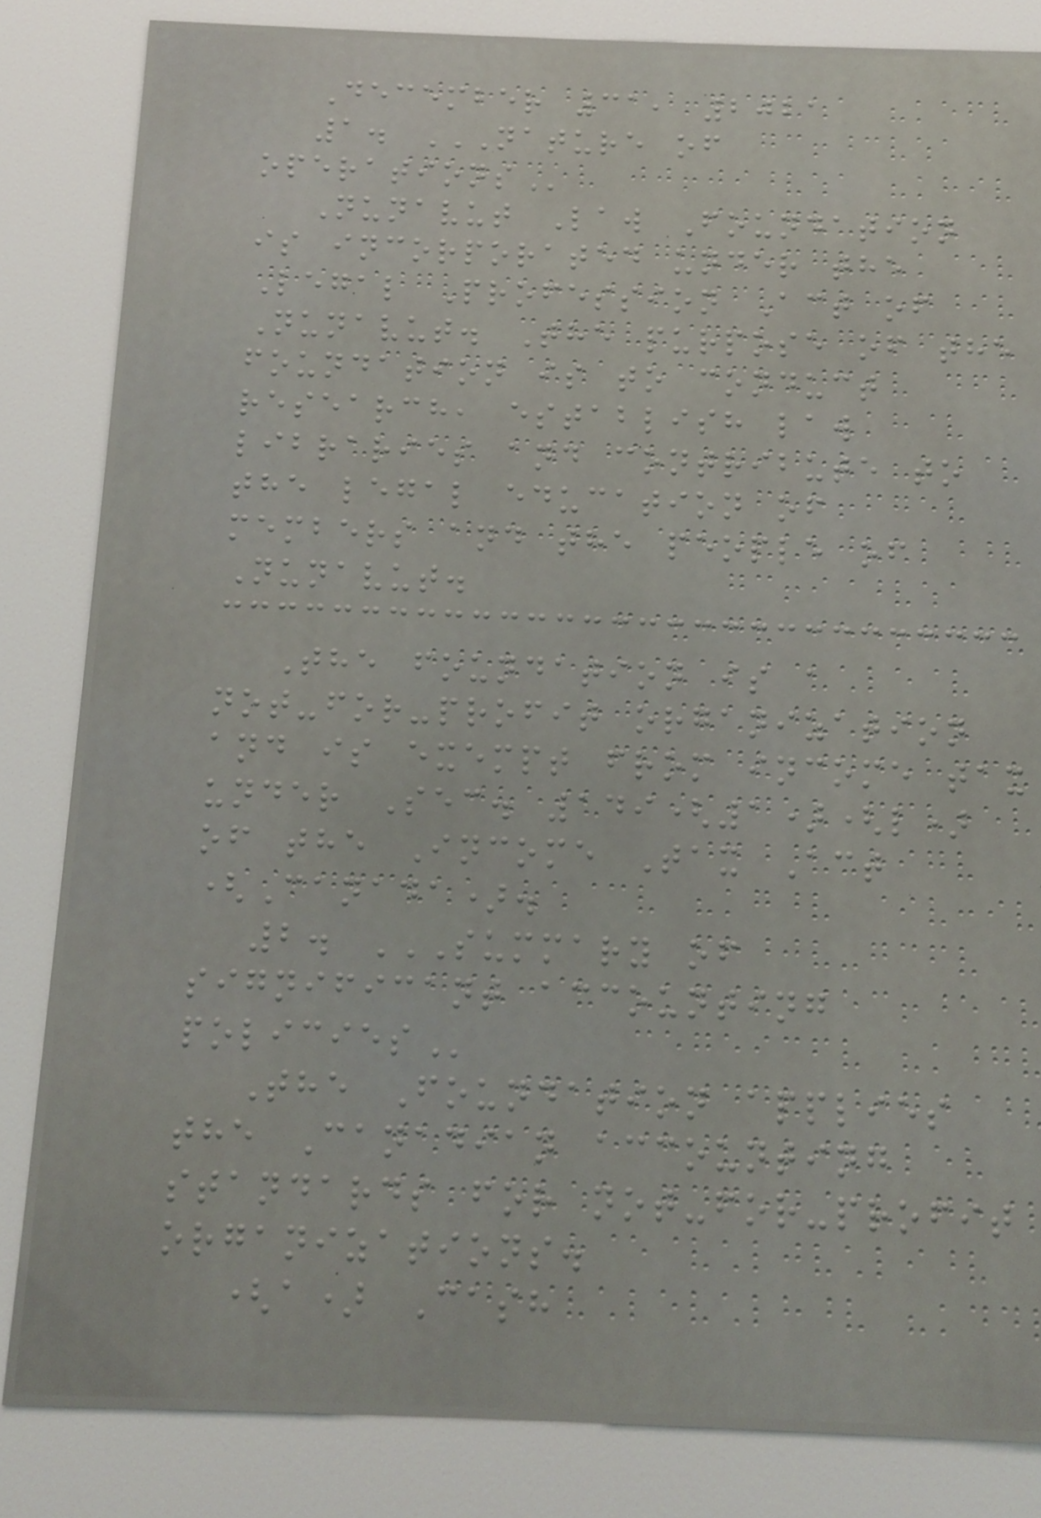December 31, 2021
1. NATURE OF
OPERATIONS
Nunavut Law Foundation
is incorporated under the
Legal Profession Act of
Nunavut. The purpose of the
foundation is to conduct
research, establish law
libraries and contribute to
the legal education of
members and the people of
Nunavut.
The foundation is a
not-for-profit organization
and is exempt from income tax
under Sec. 149(1)(l)
of the Income Tax Act
(Canada).
2. SUMMARY OF
SIGNIFICANT ACCOUNTING
POLICIES
The Foundation applies
the Canadian accounting
standards for not-for-profit
organizations.
(a) Cash
